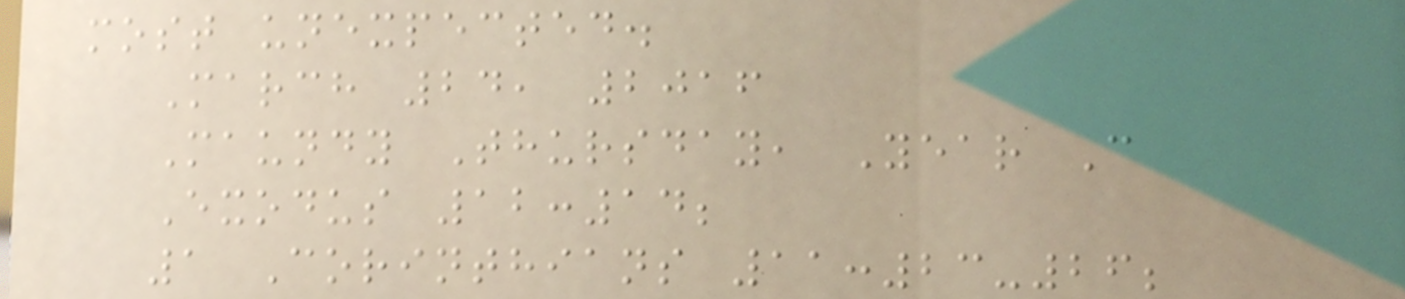most unexpected.
March 24, 2016
Maundy Thursday, Year C
Exodus 12:14;
1 Corinthians 11:23-26;
